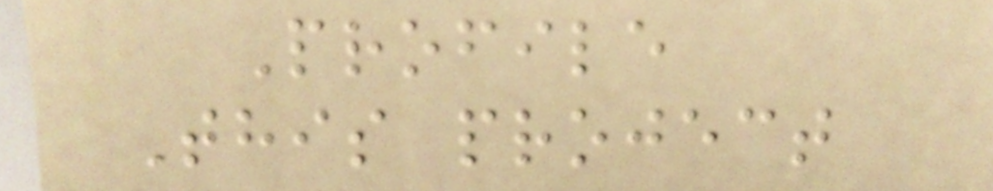Profile
This project
